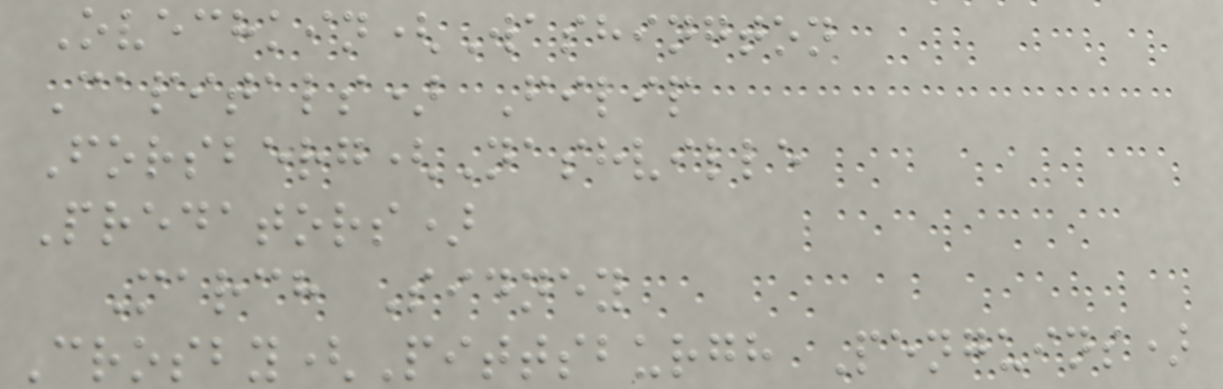Ovechkin(Washington
Capitals) Filip
Forsberg(Nashville
Predators)
March Sidney
Crosby(Pittsburgh Penguins)
